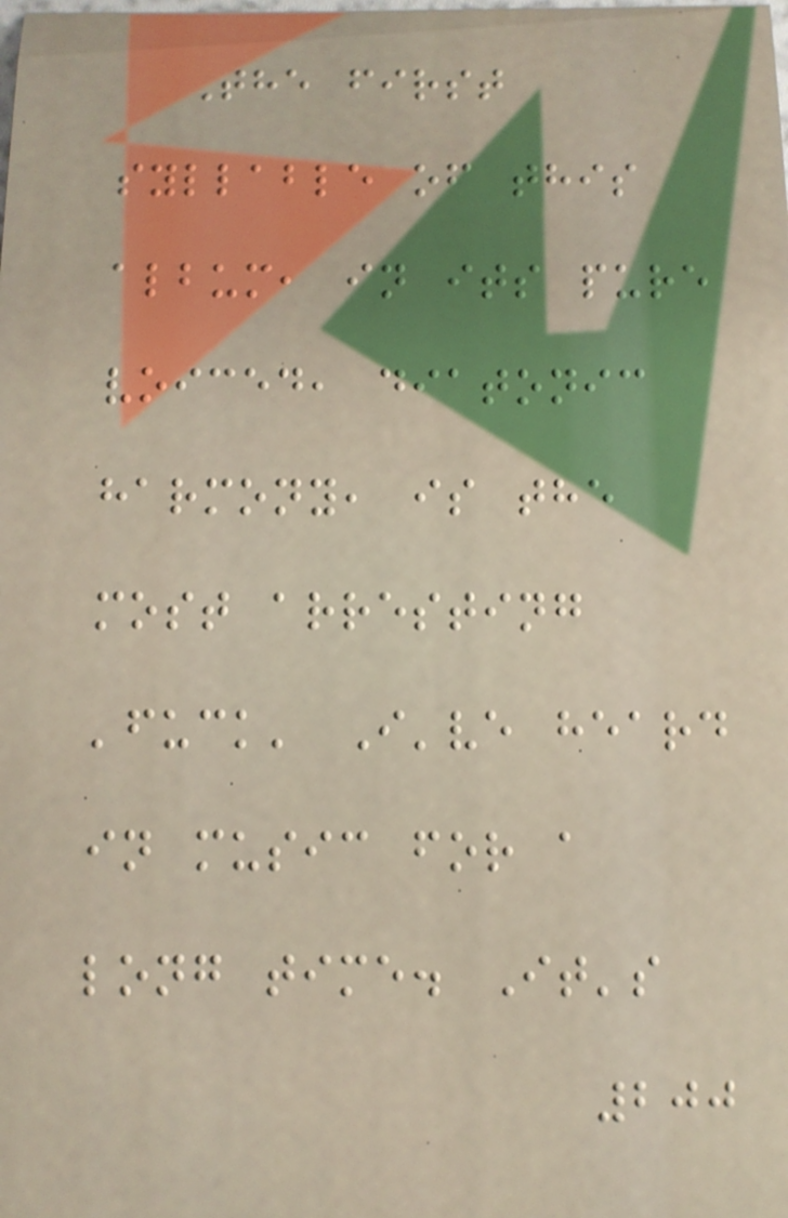The first
syllable of this
album, in its pure
voiced, diatonic
harmony, is the
most arresting
'fuck' I've heard
in music for a
long time. It's
200
